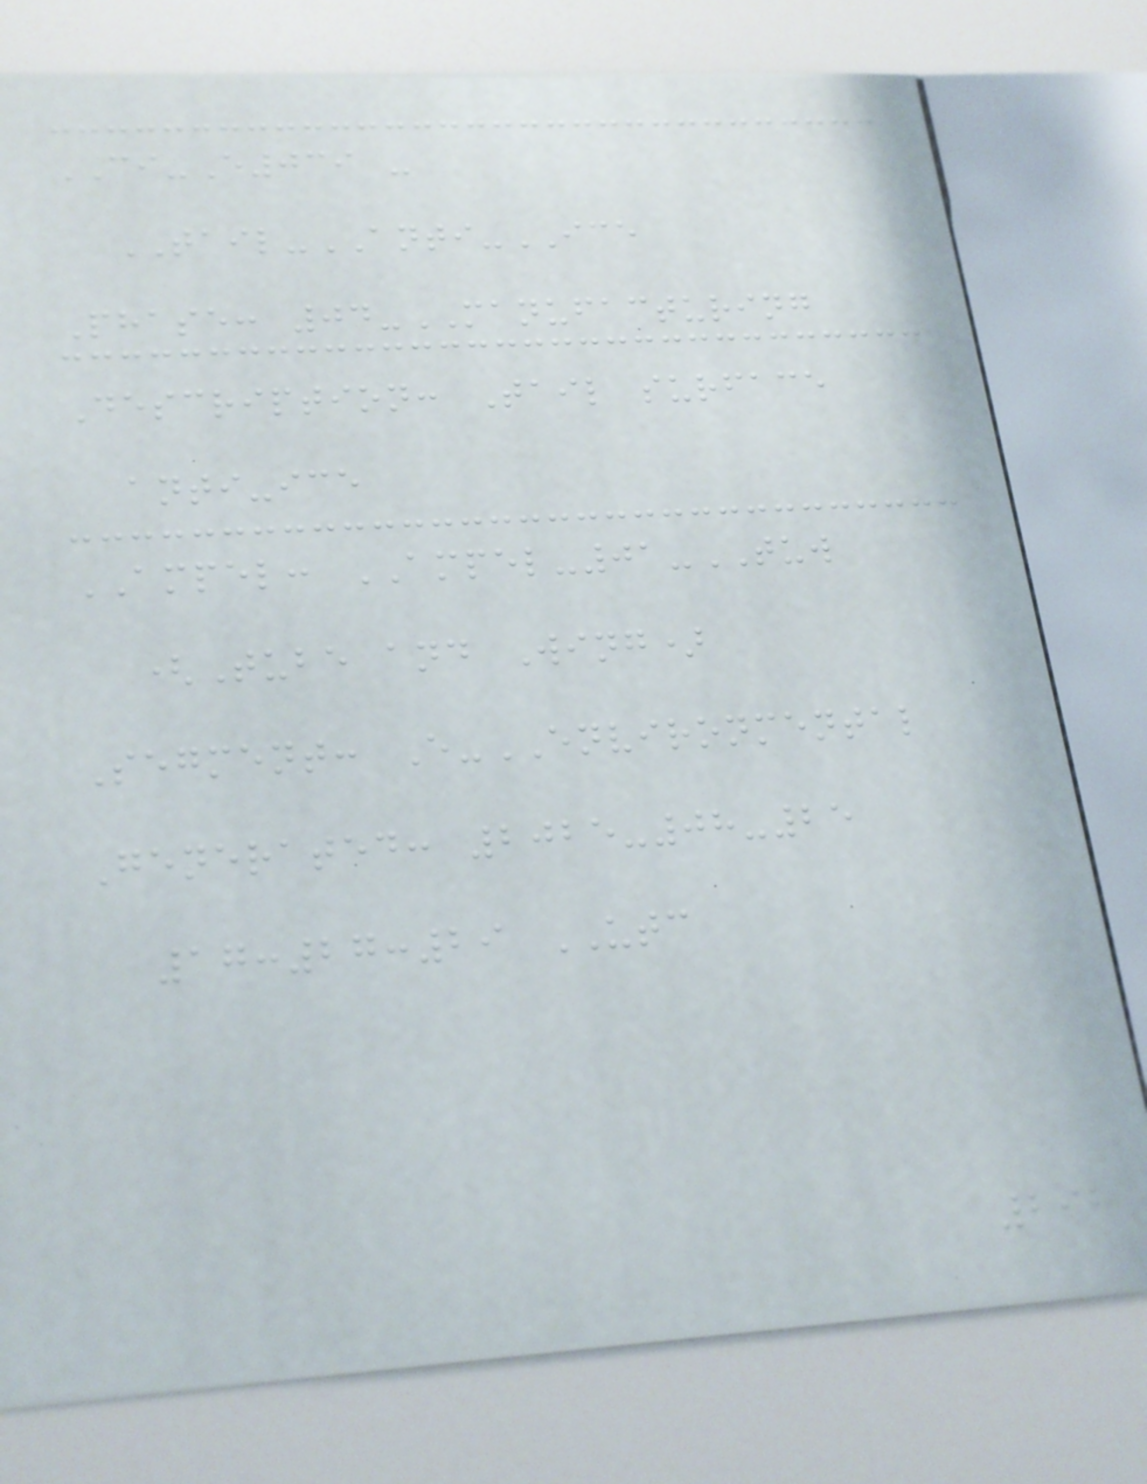CI-E039 -
TAIL-ANTI-ICE
Phase: 04-MANUFACTURING
Description: Tail surface
anti-ice
AMPEL: AMPEL-01-TUW
(Tube and Wing)
Segment: E-ENVIRONMENTAL
Generated: 2025-08-25
17:27:29 UTC
298
